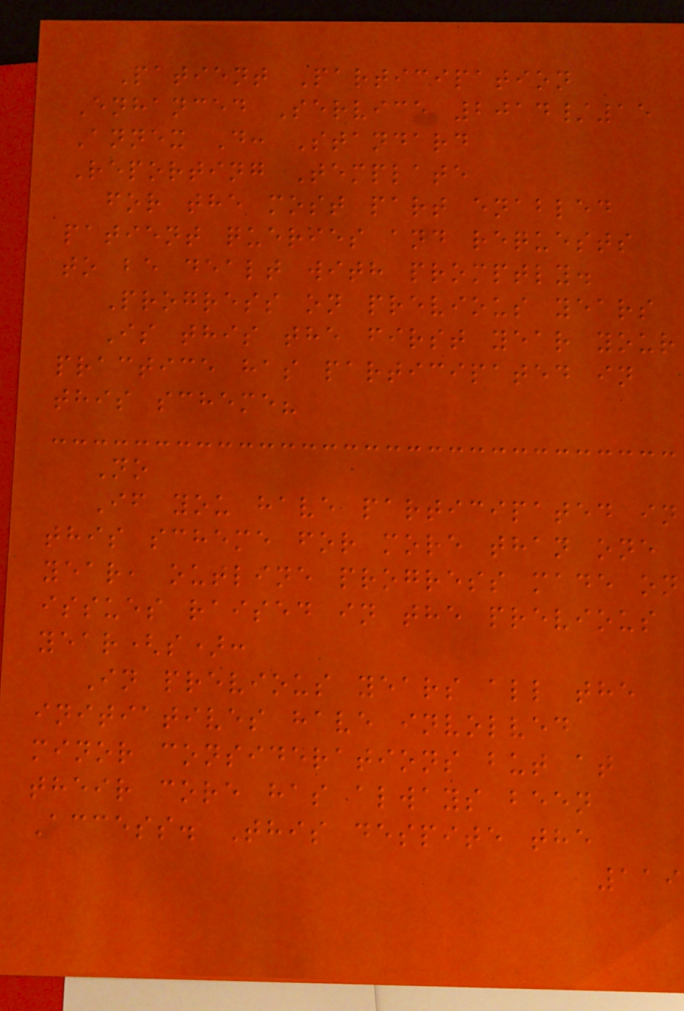Patient Participation
Enhanced Service 2014/15
Annex D: Standard
Reporting Template
for the most part enabled
patient queries and requests
to be dealt with promptly.
Progress on previous years
Is this the first year your
practice has participated in
this scheme?
No
If you have participated in
this scheme for more than one
year, outline progress made on
issues raised in the previous
year(s):
In previous years all the
initiatives have involved
minor considerations but at
their core has always been
Access. This despite the
119
